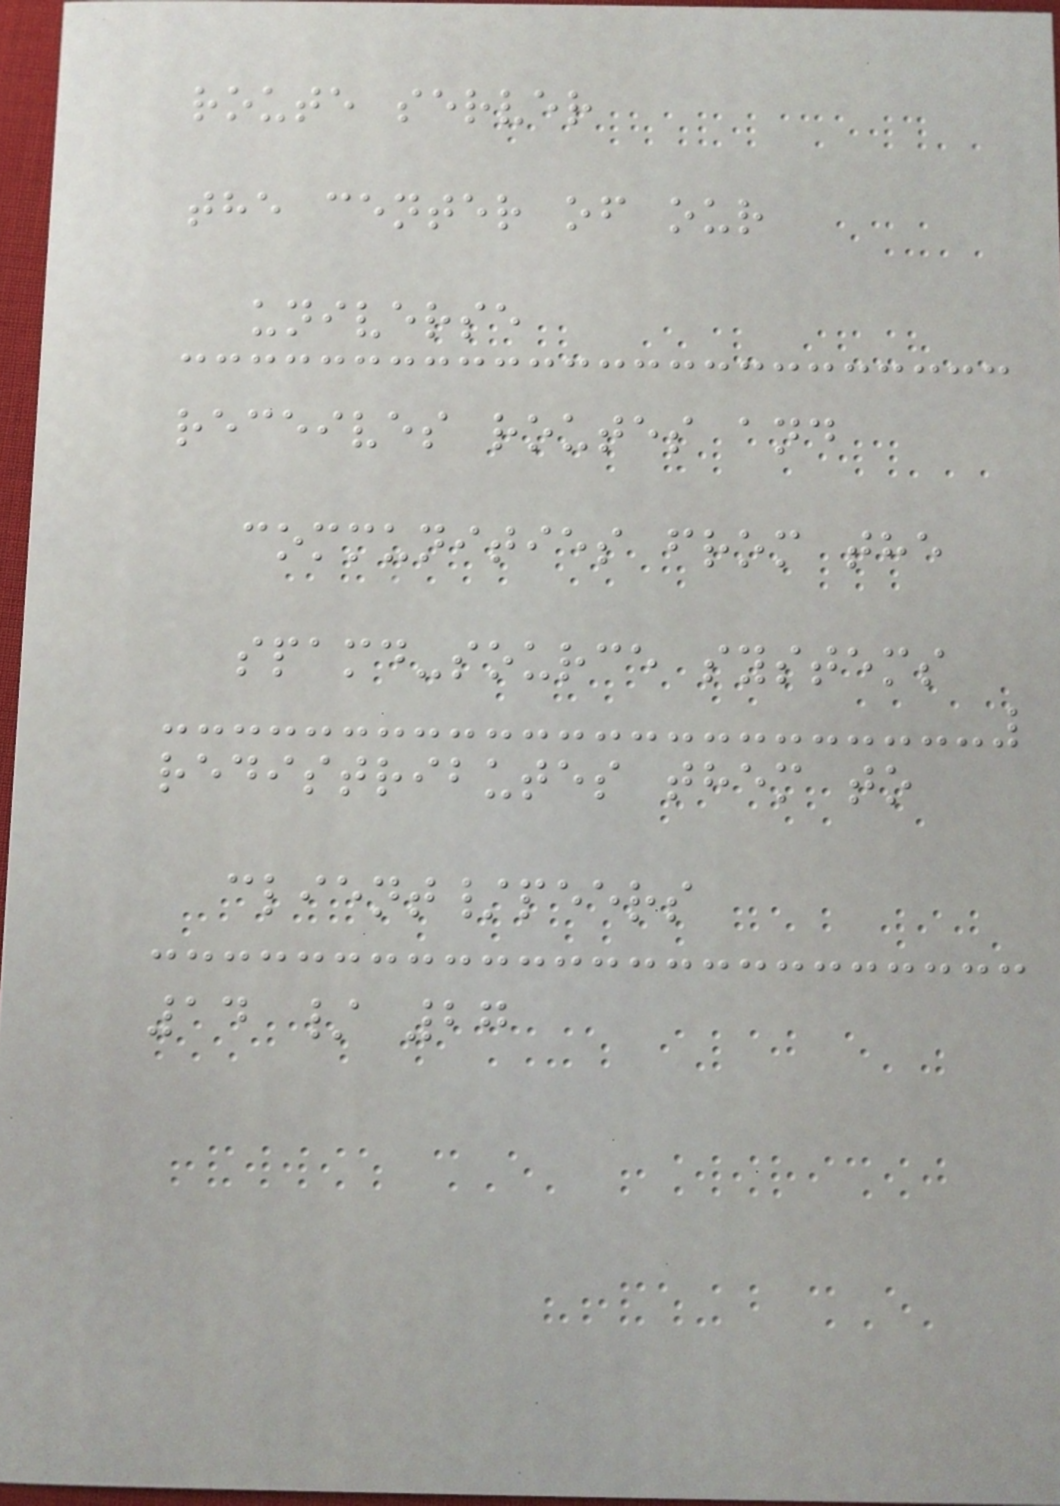route server
the center of our
universe
receives routes and
communities from the
spamd-source systems
redistributes them to
client/peers
14 / 27
